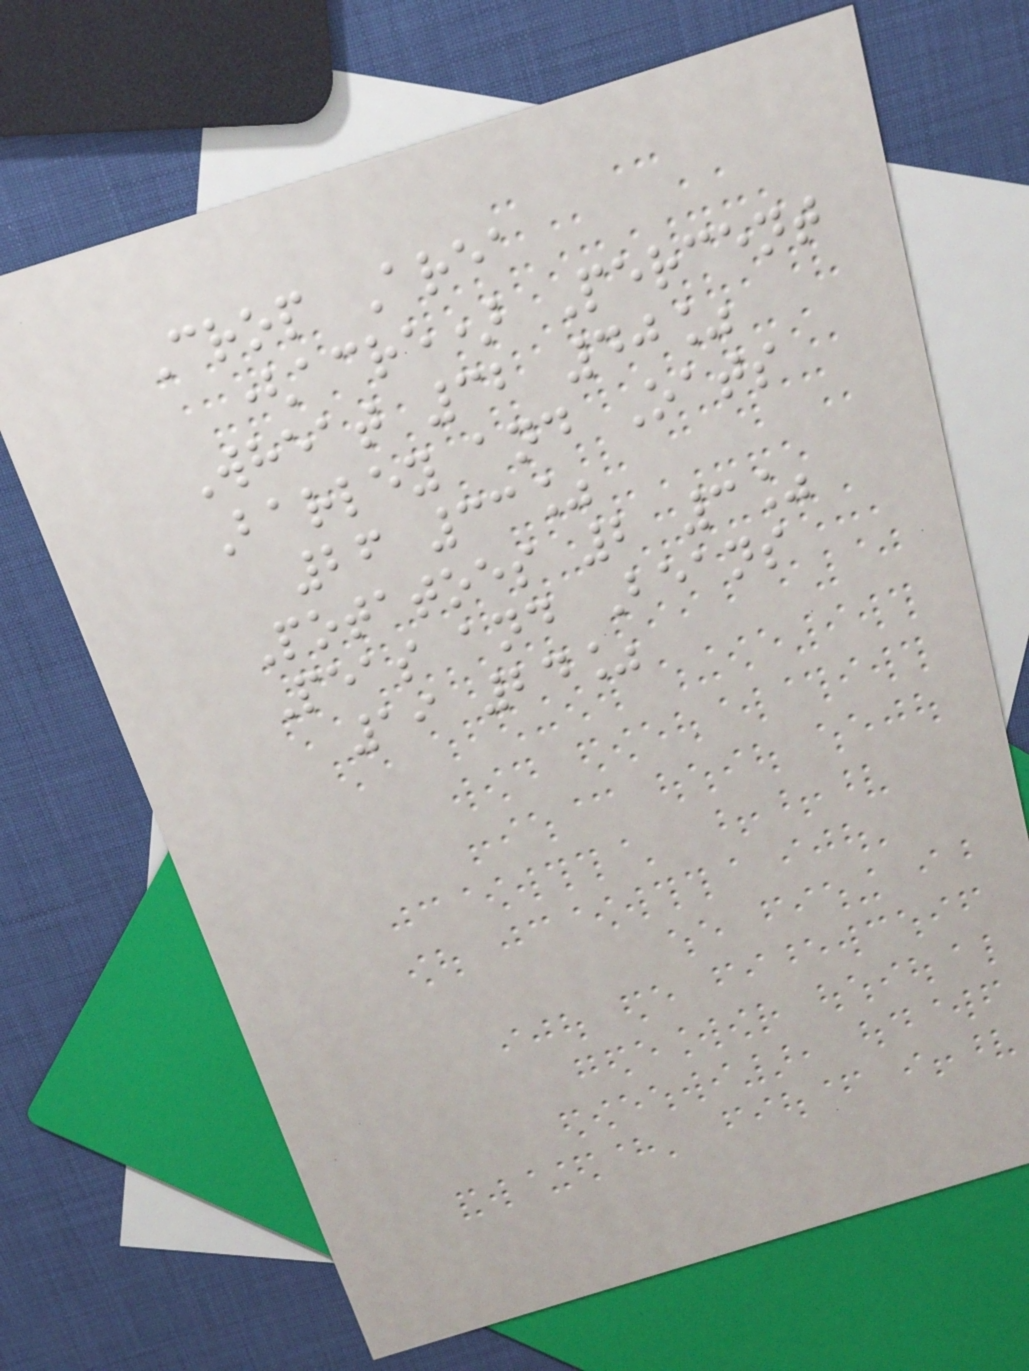Crop Area
(acre) Percent
Wheat 32 40%
Barley and Oats
26 33%
Potatoes 2 3%
Peas and Beans
19 24%
